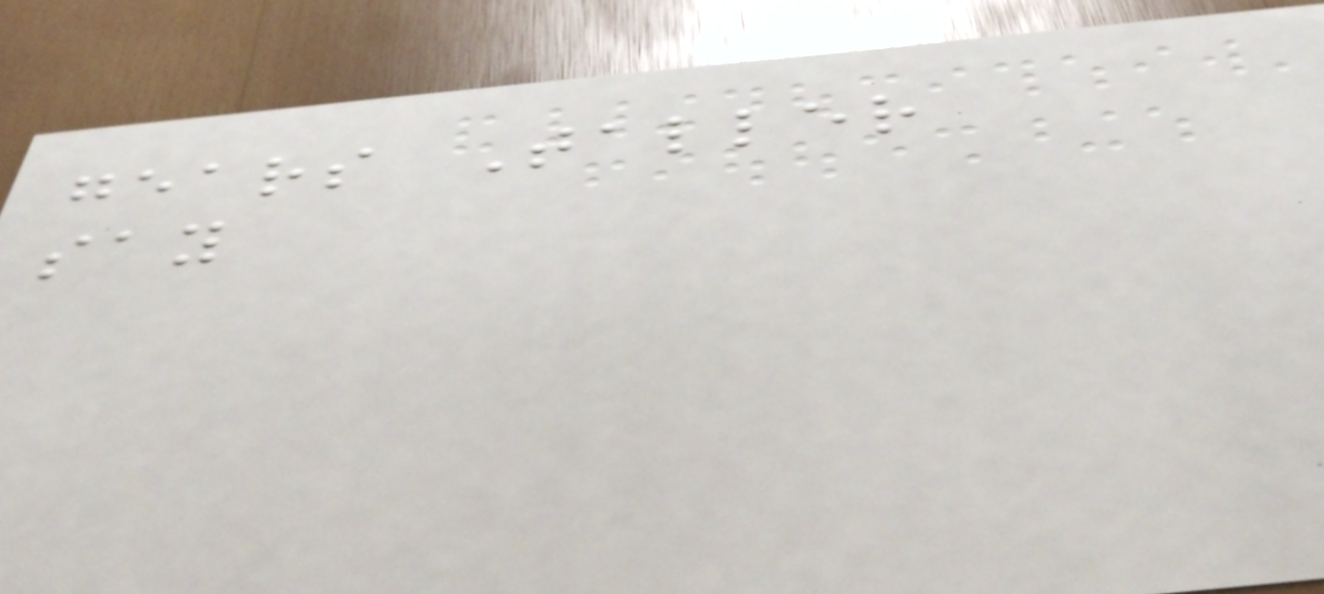gears Taller
say
